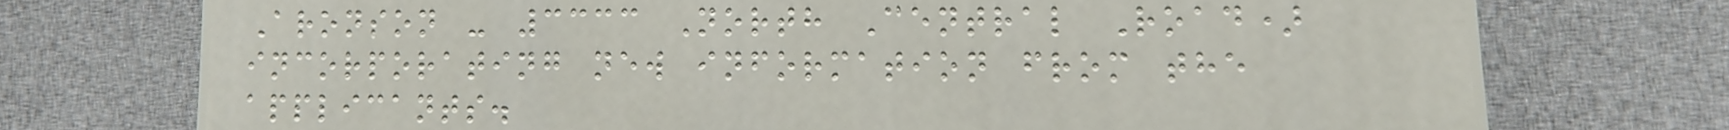Aronson - 3333 North Central Road)
incorporating new information from the
applicants.
